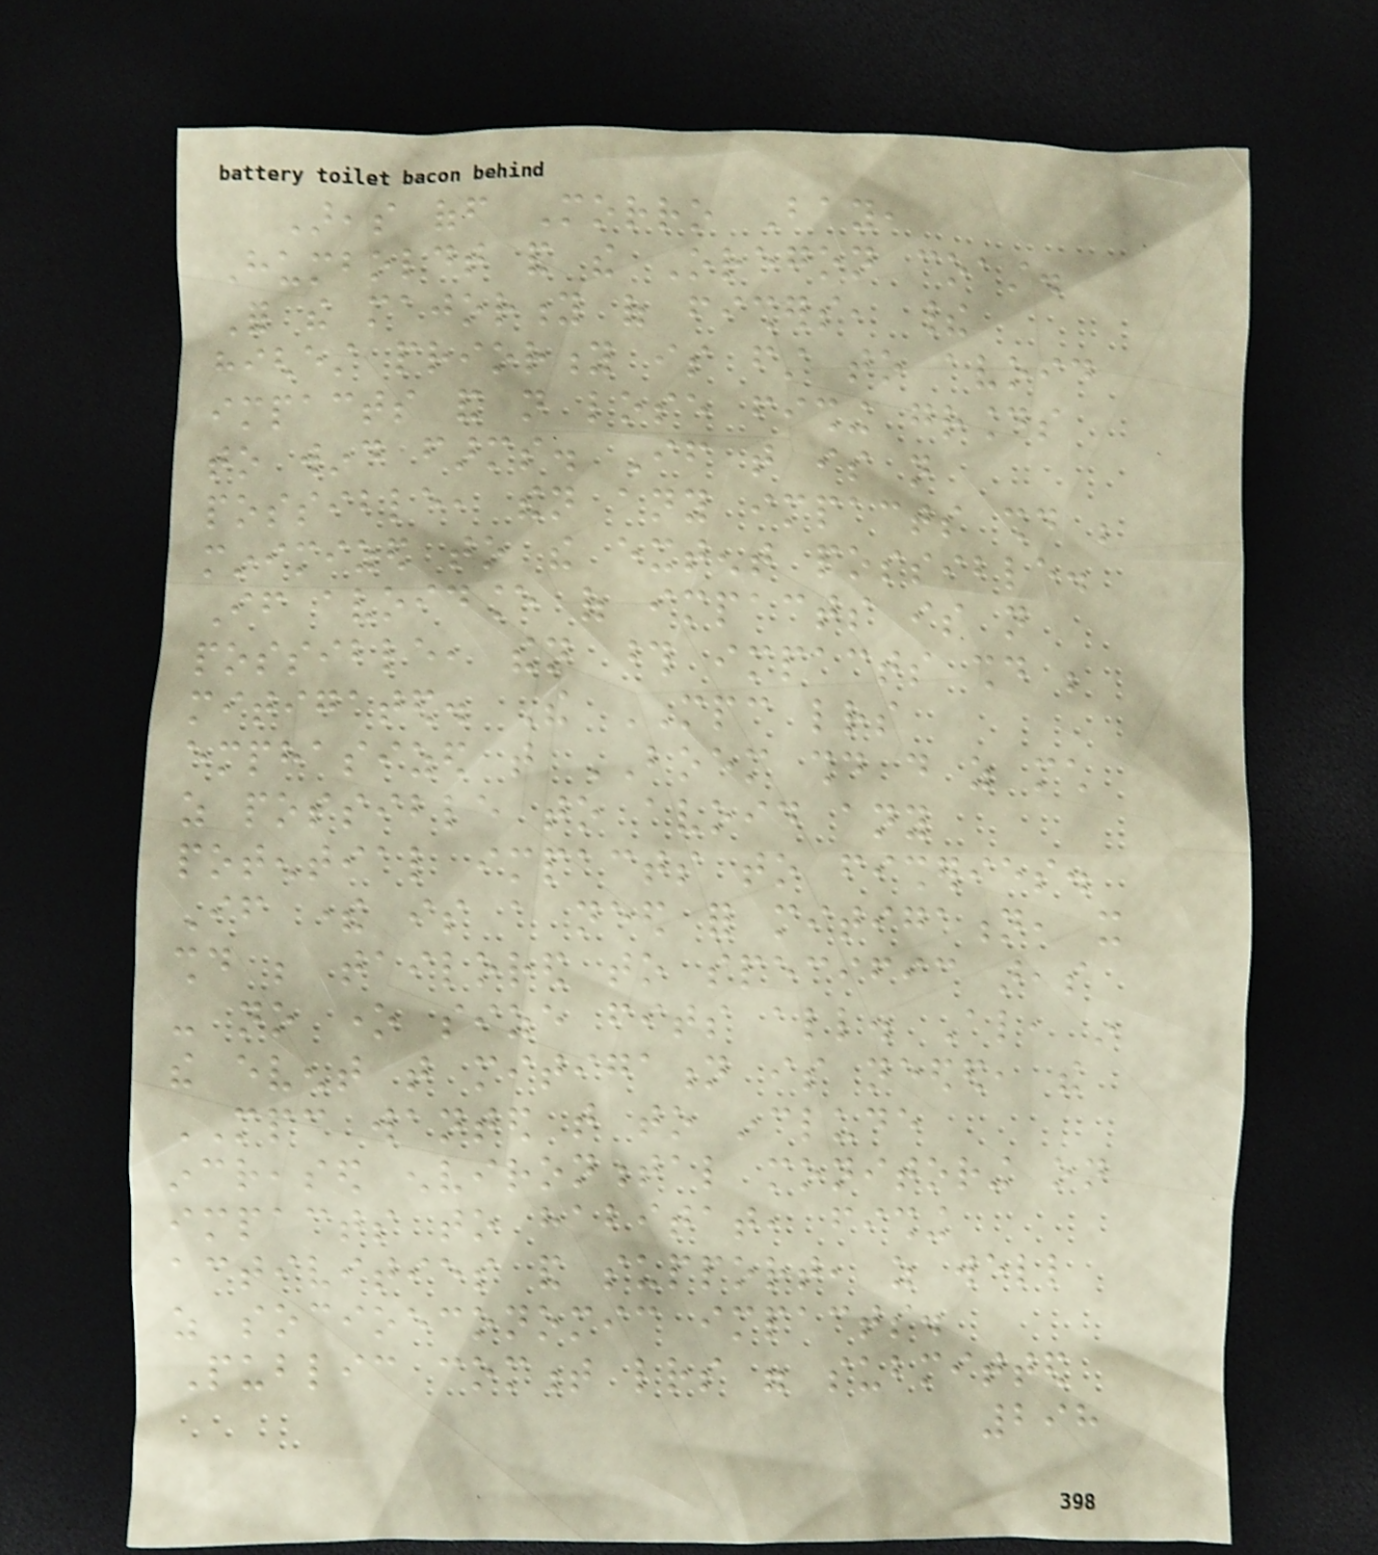Areas off Morro Bay,
Humboldt and the Oregon coast.
For the majority of fishers, their
highest priority is first to avoid
impacts and not lose fishing grounds
to wind farms. If that is not
possible, then any impacts should be
minimized to the extent possible.
If avoidance of impacts is not
possible, then those impacts should be
mitigated. The MPC letters
emphasized that BOEM should do as much
as possible to avoid any
potential impacts to fisheries.
If there is a need for mitigation, it
should be tailored to specific areas
- no one size fits all. Also, in
the event that mitigation is needed, the
MPC wanted that to include
increased environmental monitoring on
impacts to habitat, fishing
activities and support, as well
as socioeconomic impacts.
Public comment letters were submitted
298
